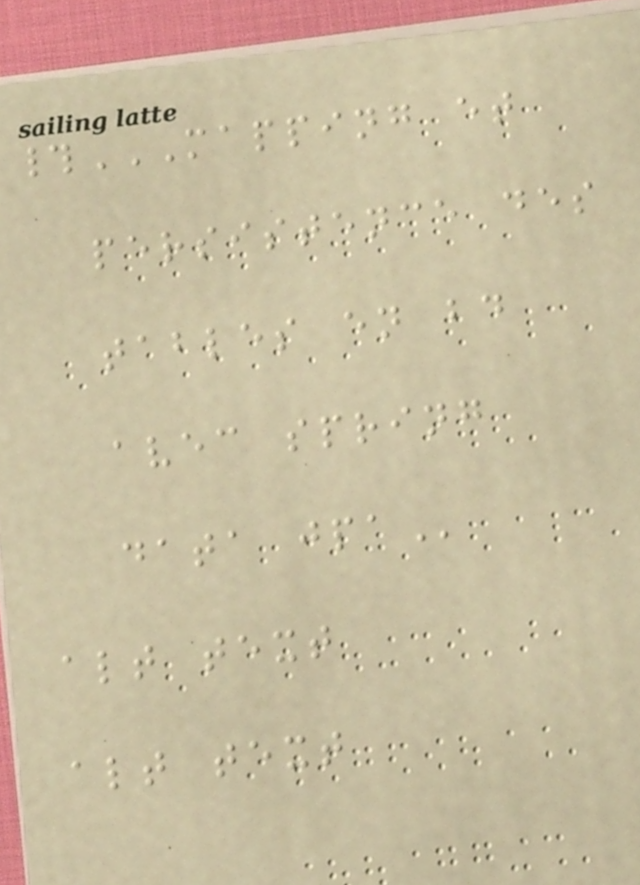#MAPPING ET
PERSISTENCE DES
TABLES EN BD
AVEC SPRING
DATA JPA
alt text
alt text
